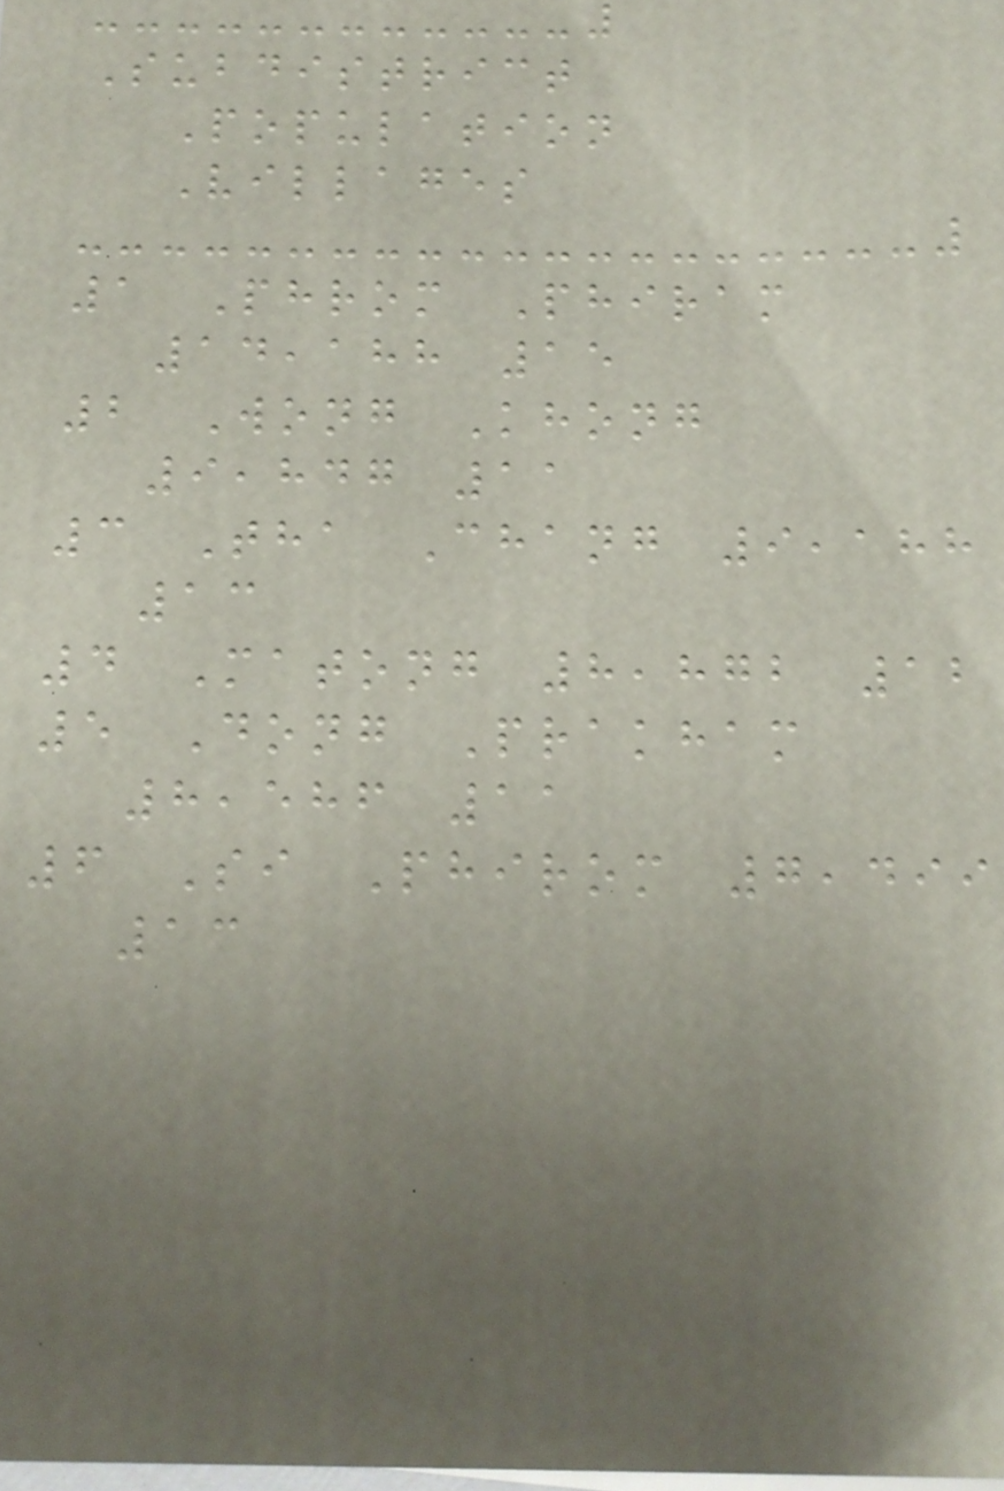Subdistrict
Population
Villages
1 Phrom Phiram
14,188 15
2 Wong Khong
9,847 11
3 Tha Chang 9,188
13
4 Matong 8,872 12
5 Dong Prakham
8,586 11
6 Si Phirom 7,499
13
